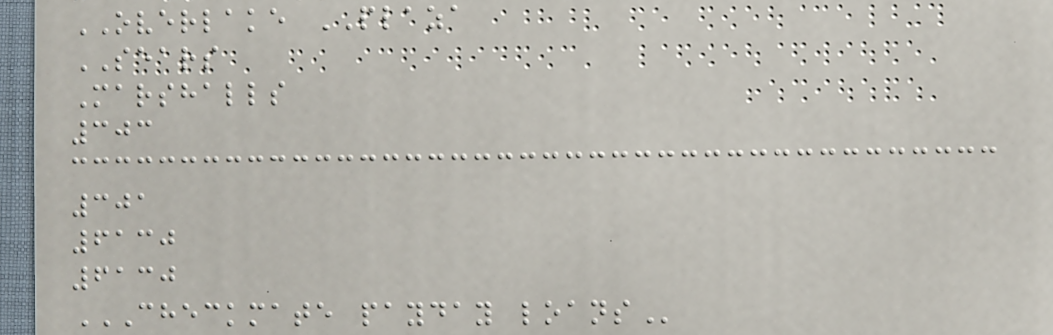OVERLAKE PLAZA
SEARS
Marshalls
303
301
6130
6130
CHECKMATE PAYDAY LOANS
